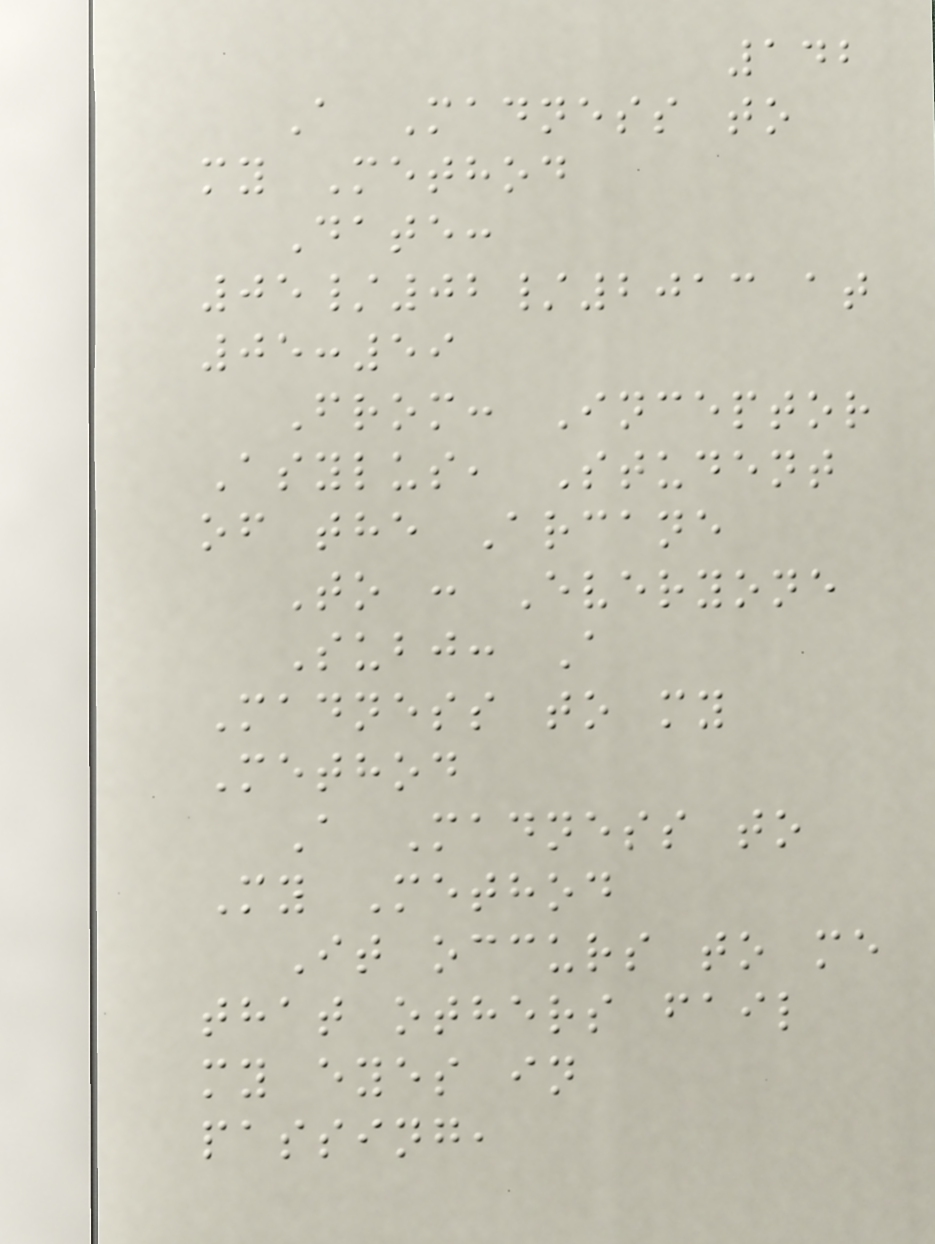142
A Madness to
my Method
Date:
05/02/2013 at
05:59
From: Inceptor
Asylus, Student
of the Arcane
To : Everyone
Subj: A
Madness to my
Method
A Madness to
My Method
It occurs to me
that others fail
my eyes in
passing,
